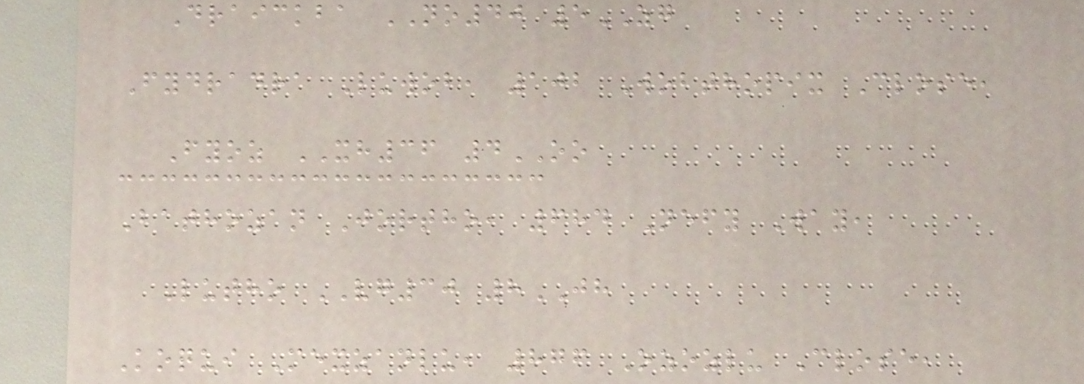Draickba NO40 5ZG
Fydradra Luwob, 102 Wobthopix Close,
Fyoz XH36 4OO
Bathozan Jortho, 684 Nefy Way,
Lutho VG30 8JH
Koqui Mexzanlu, 876 Ozozlu Close,
